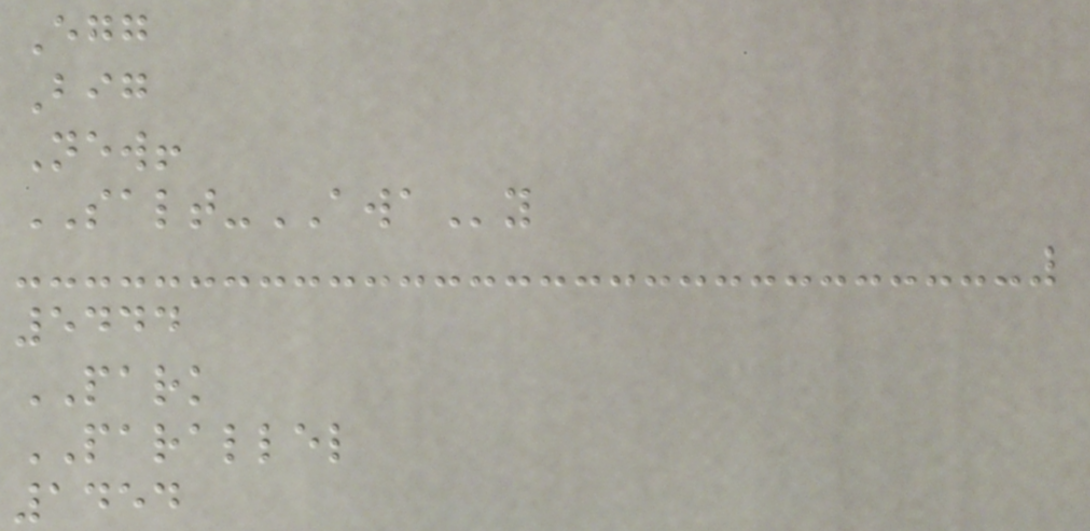Egg
Big
New!
SALT-AWAy
5444
PARK
PARALLEL
1454
